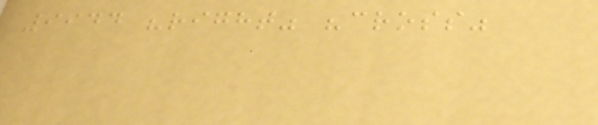9944 "right" "cross"
